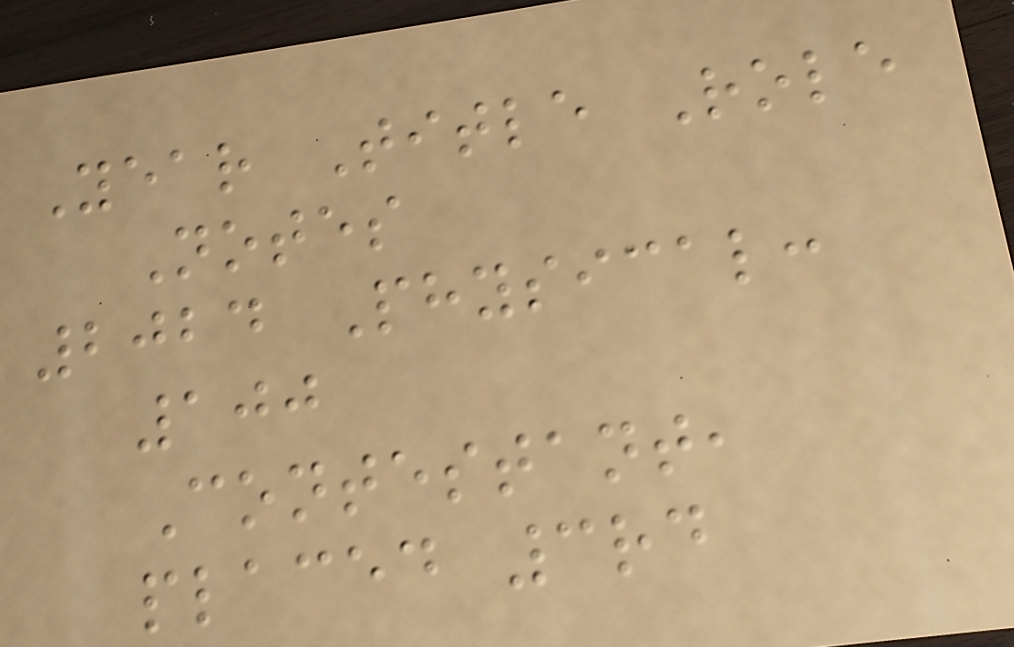Year Title Role
Notes
2024 Physical:
100
Contestant,
placed 3rd
